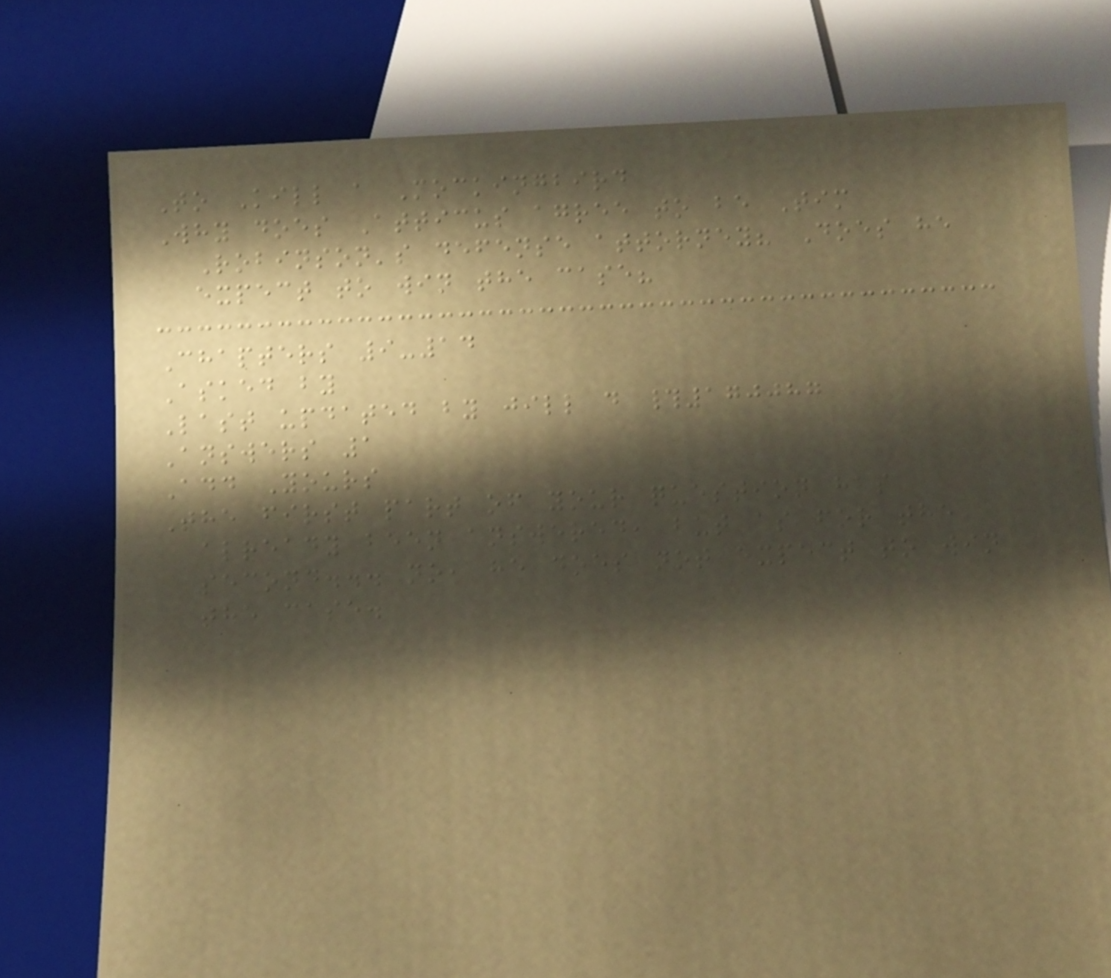To Kill a Mockingbird
Why does Atticus agree to be Tim
Robinson's defense attorney? Does he
expect to win the case?
Chapters 9-14
Asked by
Last updated by jill d #170087
Answers 1
Add Yours
The first part of your question has
already been answered, but as for the
second... no, he does not expect to win
the case.
